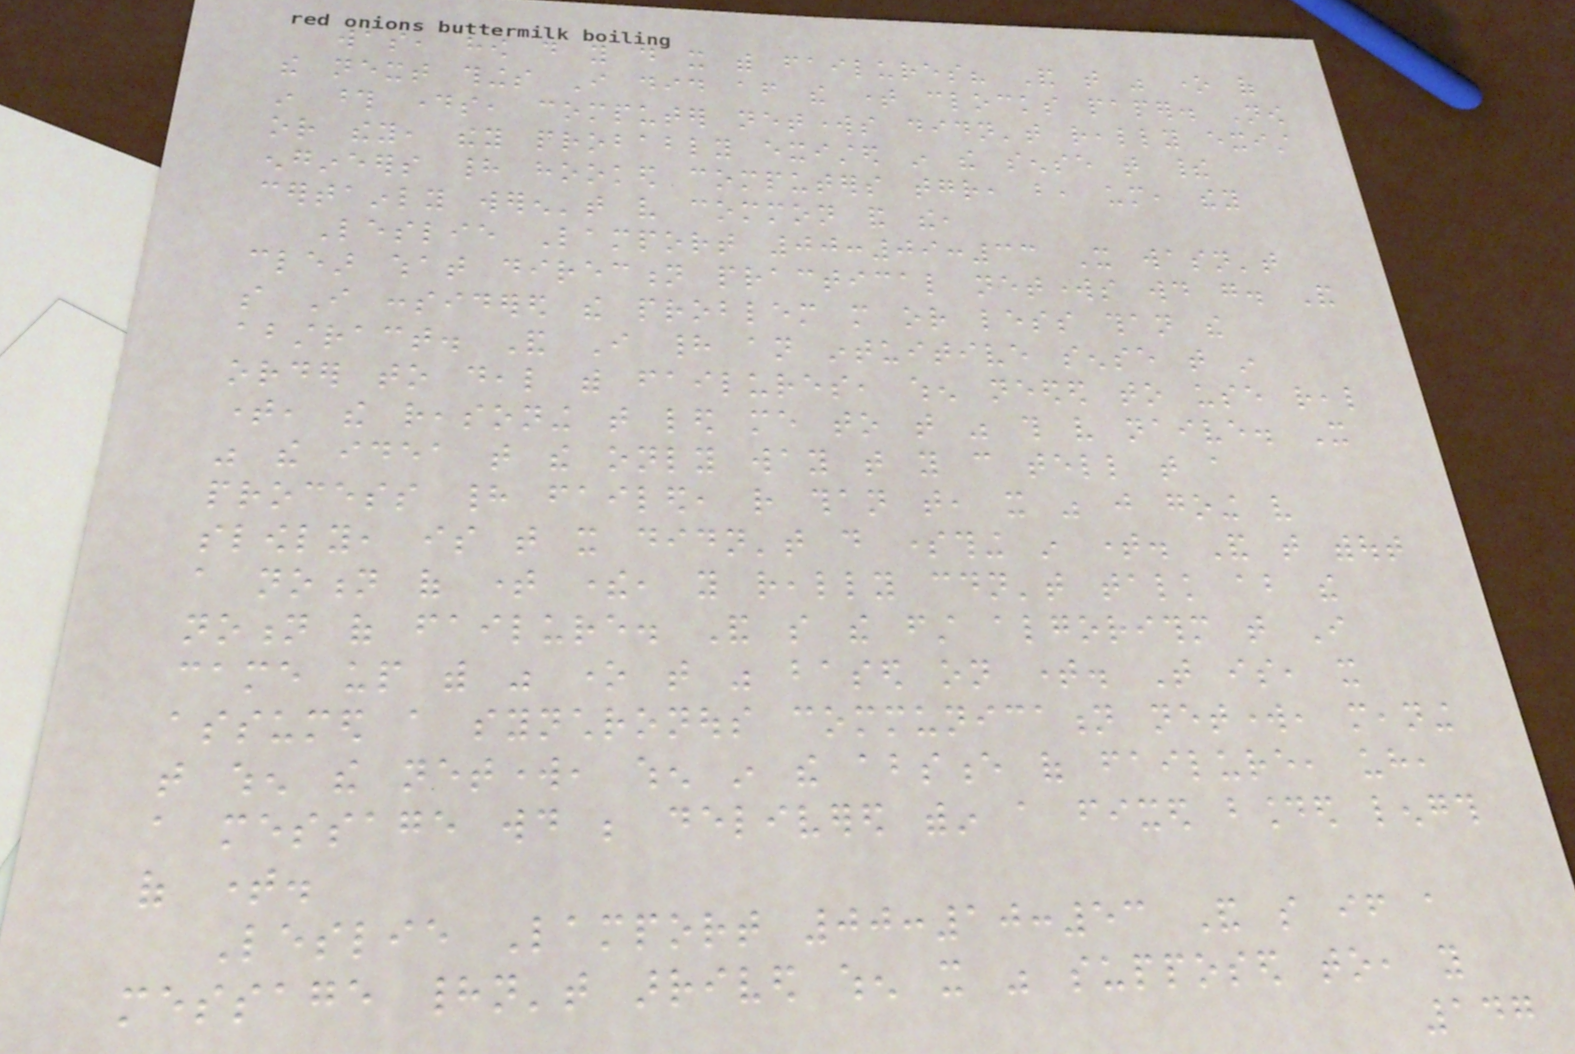was, how do you do it with failures? And that was one of
the next things I did after the time clocks paper. Now
in those days, computer networks didn't really exist
or they, they probably existed in the sense that their
engineers had hooked computers together, but, um, they
certainly weren't very common and the,
Leslie Lamport 00:09:33 It wasn't
clear what direction practical networks would go. And
so I considered the problem more or less than the
abstract. And I had an intuitive sense that in
order to deal with failures, when needed to use real
time, the reasoning that led me to that was this very naive. It
was the idea that the only way that you can tell that a
process had failed, rather than that, it was just going very
slowly, is that it didn't do something in time. And that without
a notion of time there, you really couldn't talk about the
notion of failure. And so the first algorithm that I
came up with was one that was based on time. That is, it
assumed a synchronous communication network, meaning
that when the network, when in the absence of failure, uh,
a message would be delivered within a fixed bounded length
of time.
Leslie Lamport 00:10:53 And so if a
message hadn't arrived when it was supposed to, you
147
